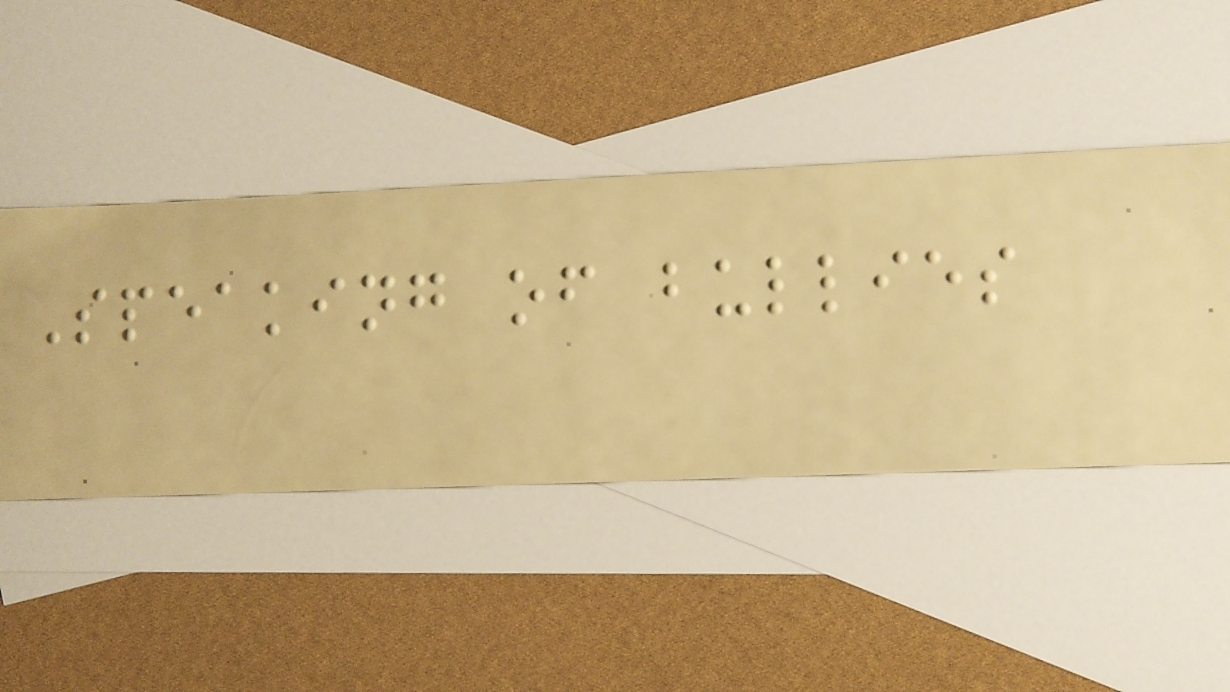Speaking of bullies
